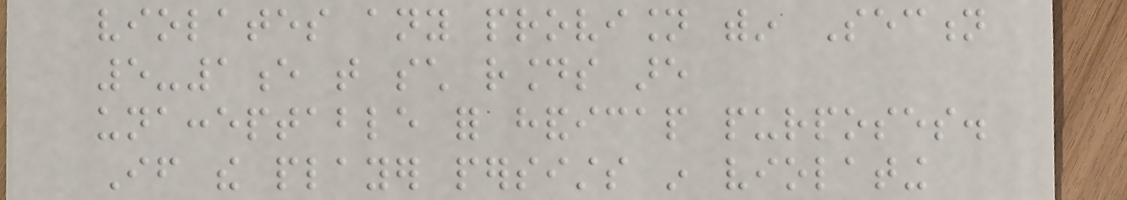violates any provision within Section
5-1e that such rounds are
unacceptable for handicap purposes.
If the player persists in violating
